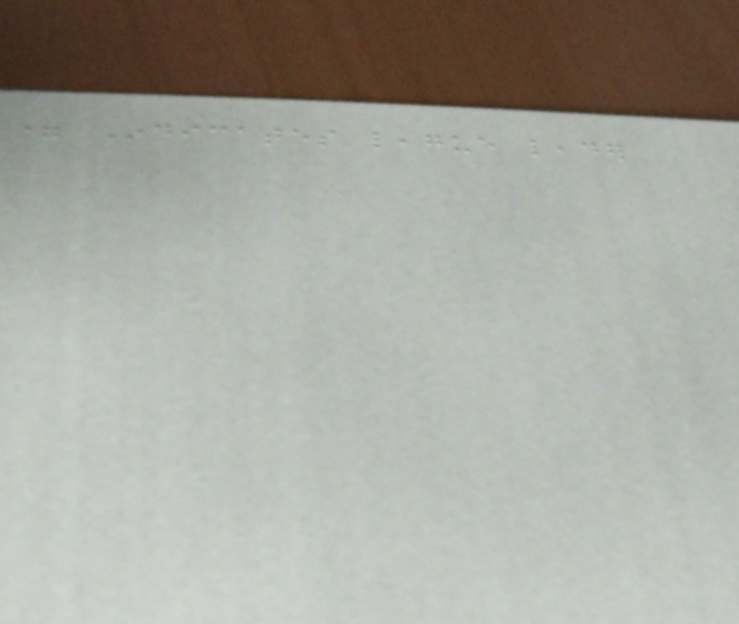= Indicates league leader
